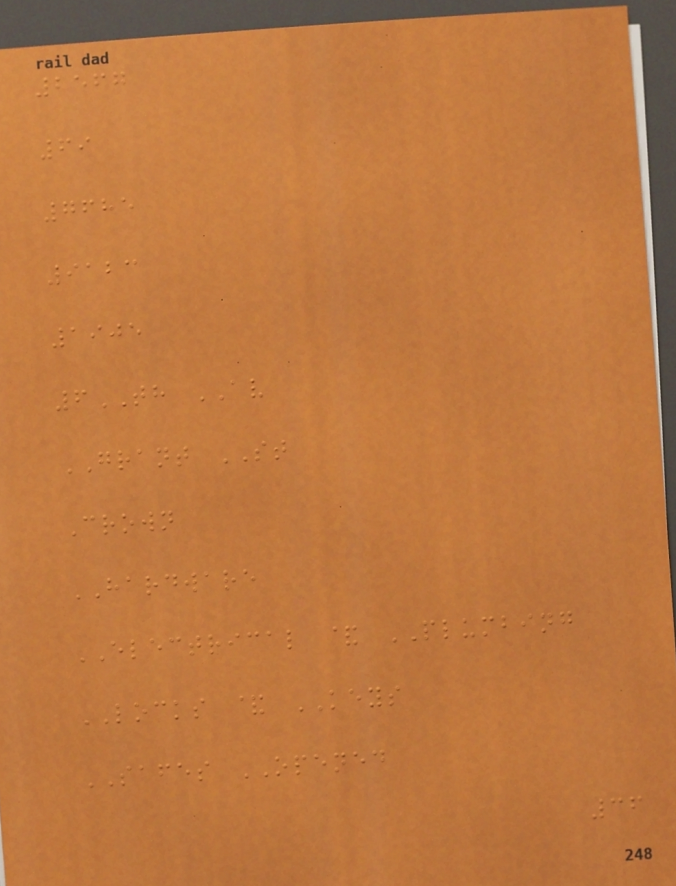2567
69
7685
9123
1905
6TH AV
GRANT ST
Crown
HARDWARE
ELECTRICAL & PLUMBING
LOCKS & KEYS
SAFES OPENED
36
